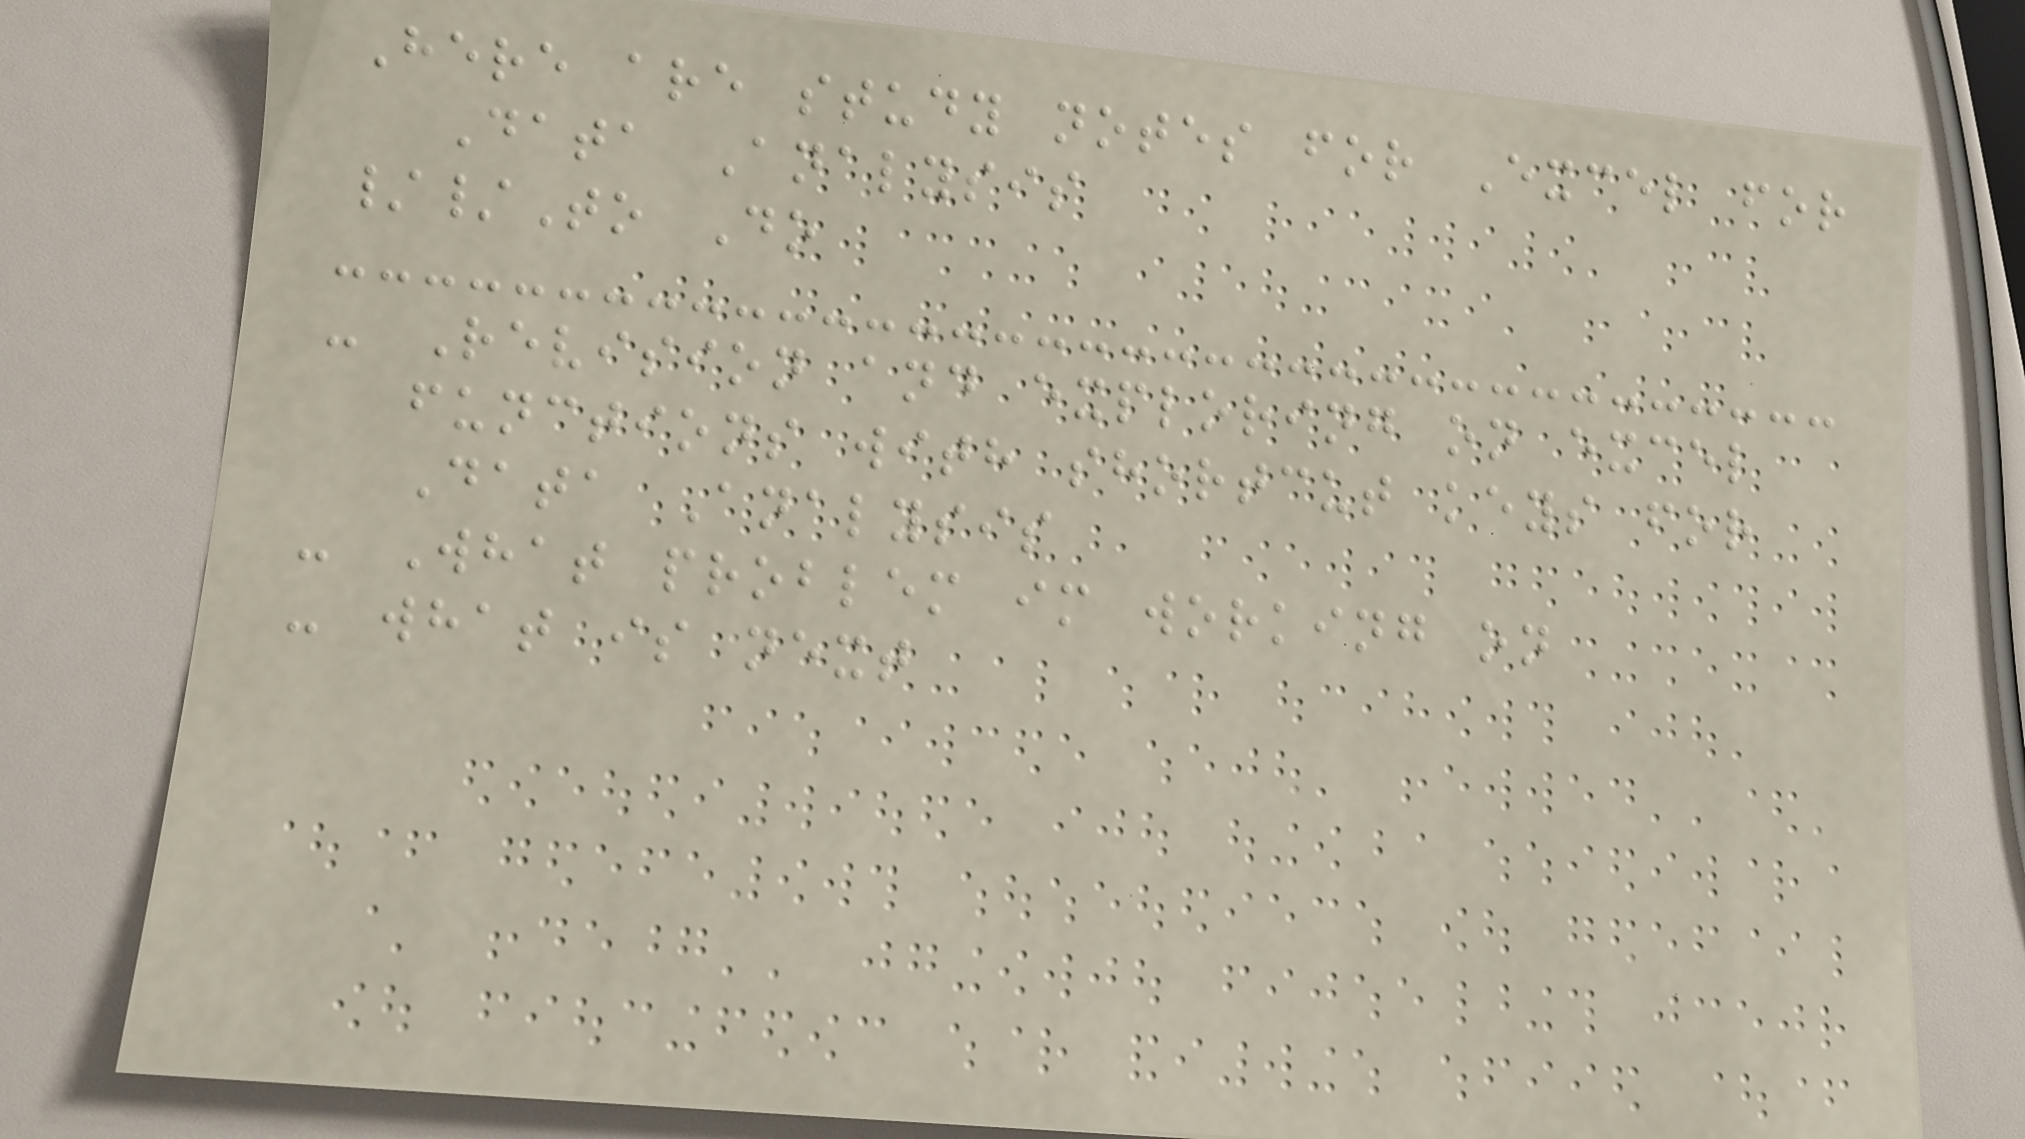Here are study notes for Excel for
Data Analysis
//To Do
- Revision and exploring on excel
functions with shortcut keys for
Data Analysis
- What problem im working on
- what is next
